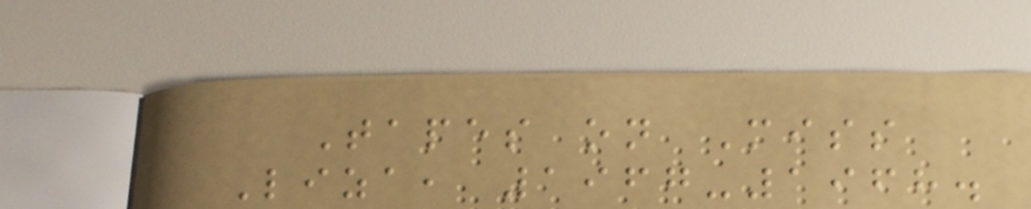Tapes on Miss
Liza, 1967-1968.
